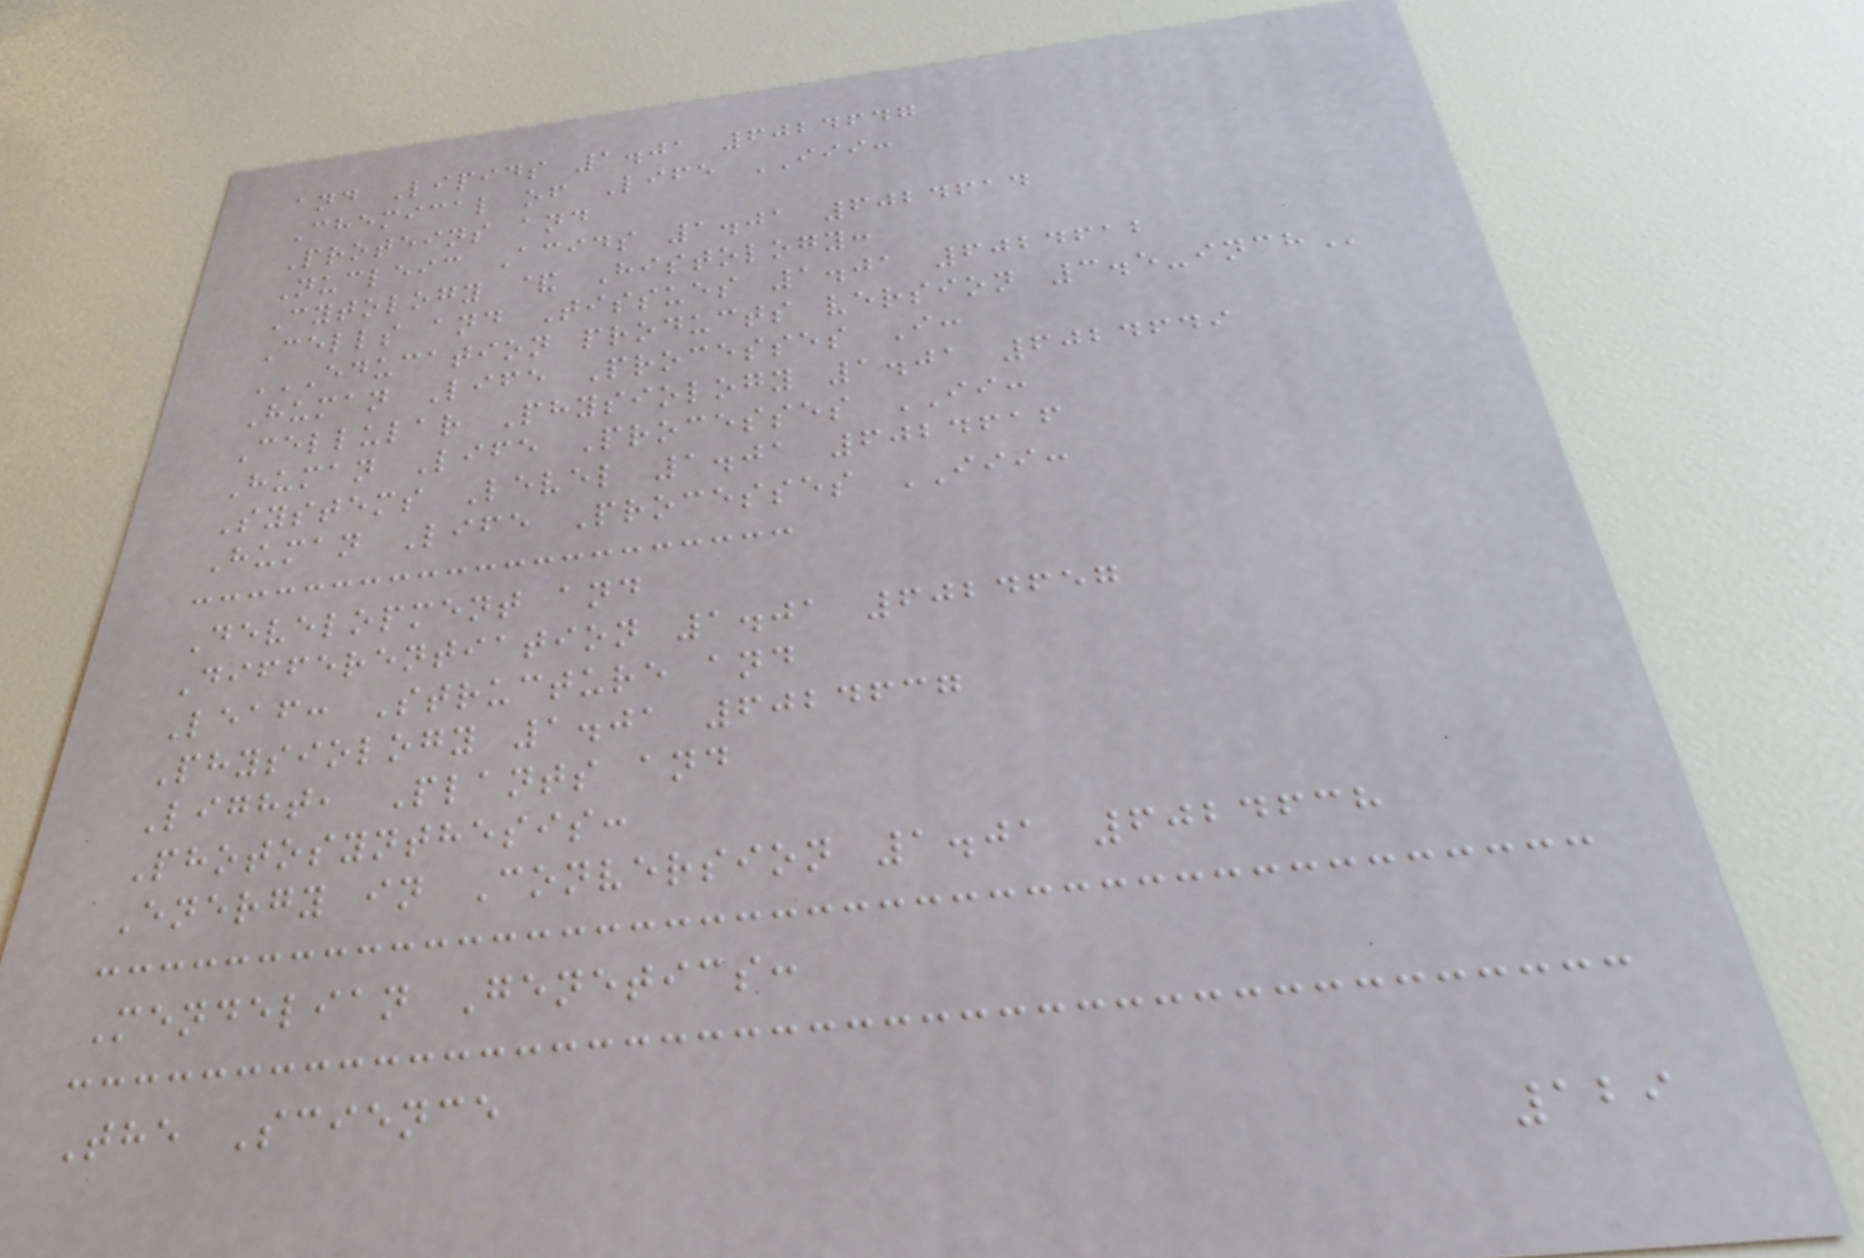and Lipids 1.01 6024647
Chemical of Life III:
Proteins and
Nucleic Acids 1.01 6024614
Cytology & Histology:
Cells and Tissues 1.01 6024612
EDUCATION PRODUCTS VERSION 3.5-INCH
Human Life Processes I:
Cellular Physiology 1.01 6024649
Human Life Processes II:
Systems Level 1.01 6024616
Human Life Processes III:
Development and
Differentiation 1.01 6024657
Leaf: Structure and
Physiology 1.01 6024637
Light, Plants and
Photosynthesis:
Energy in Conversion 1.01 6024638
Mendelian Genetics:
The Science
129
